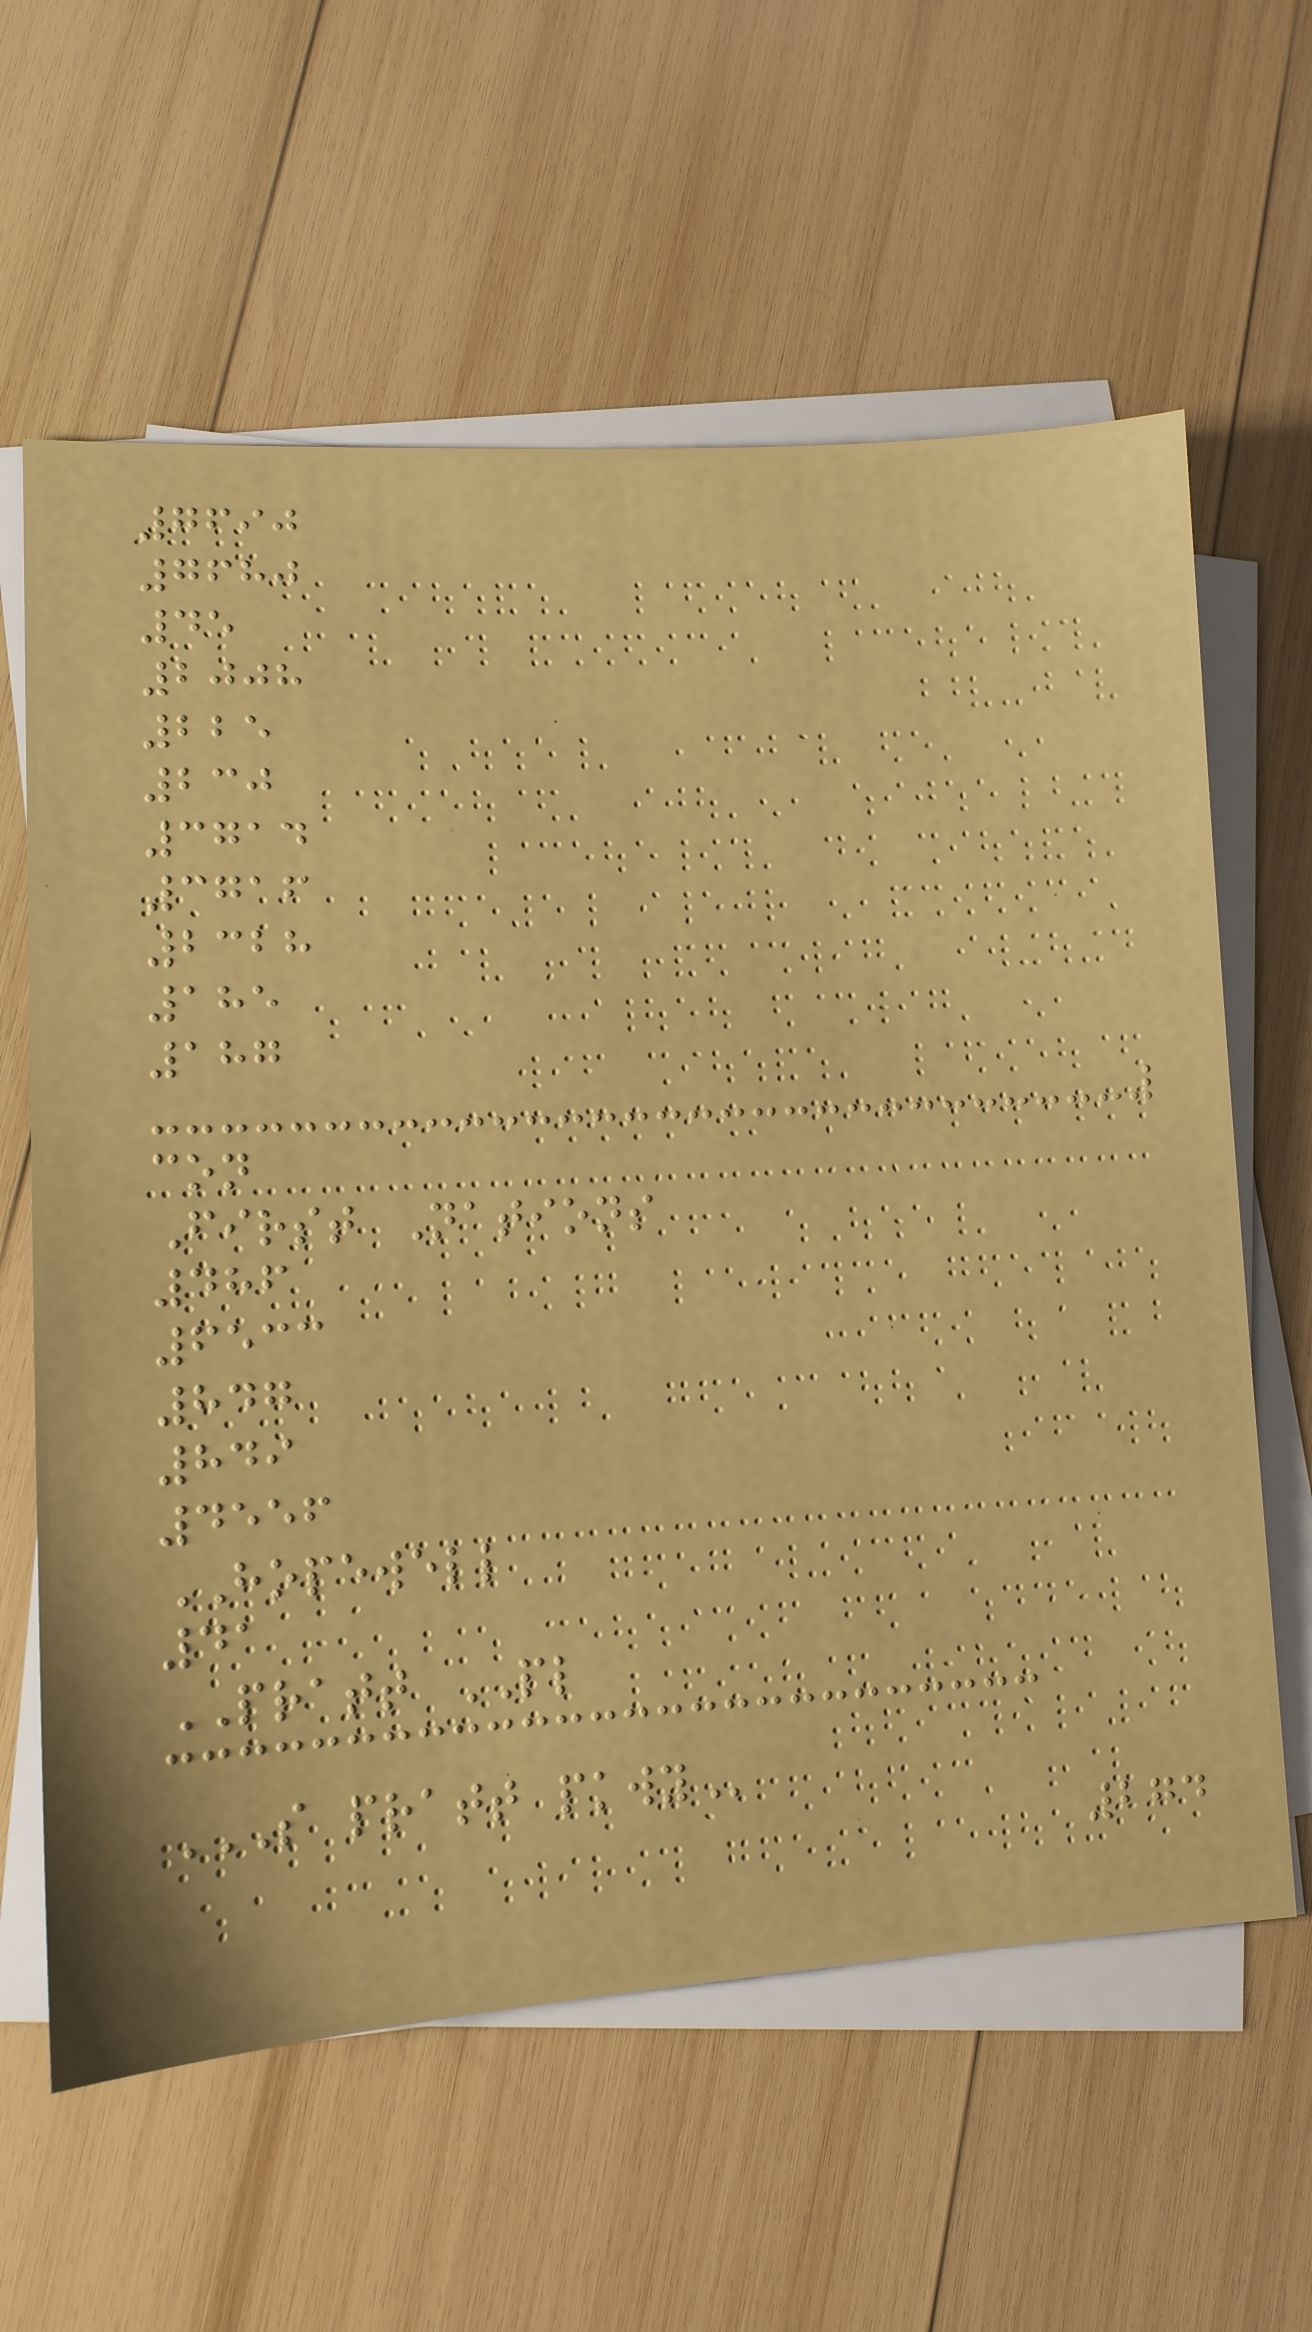7690
7680
45
2008
225
230
3714
3716
2328
185
187
con
First Nations
486
6533
847
849
4556
HOPEWELL
41
PRATT PL
S PRATT PKWY
274
